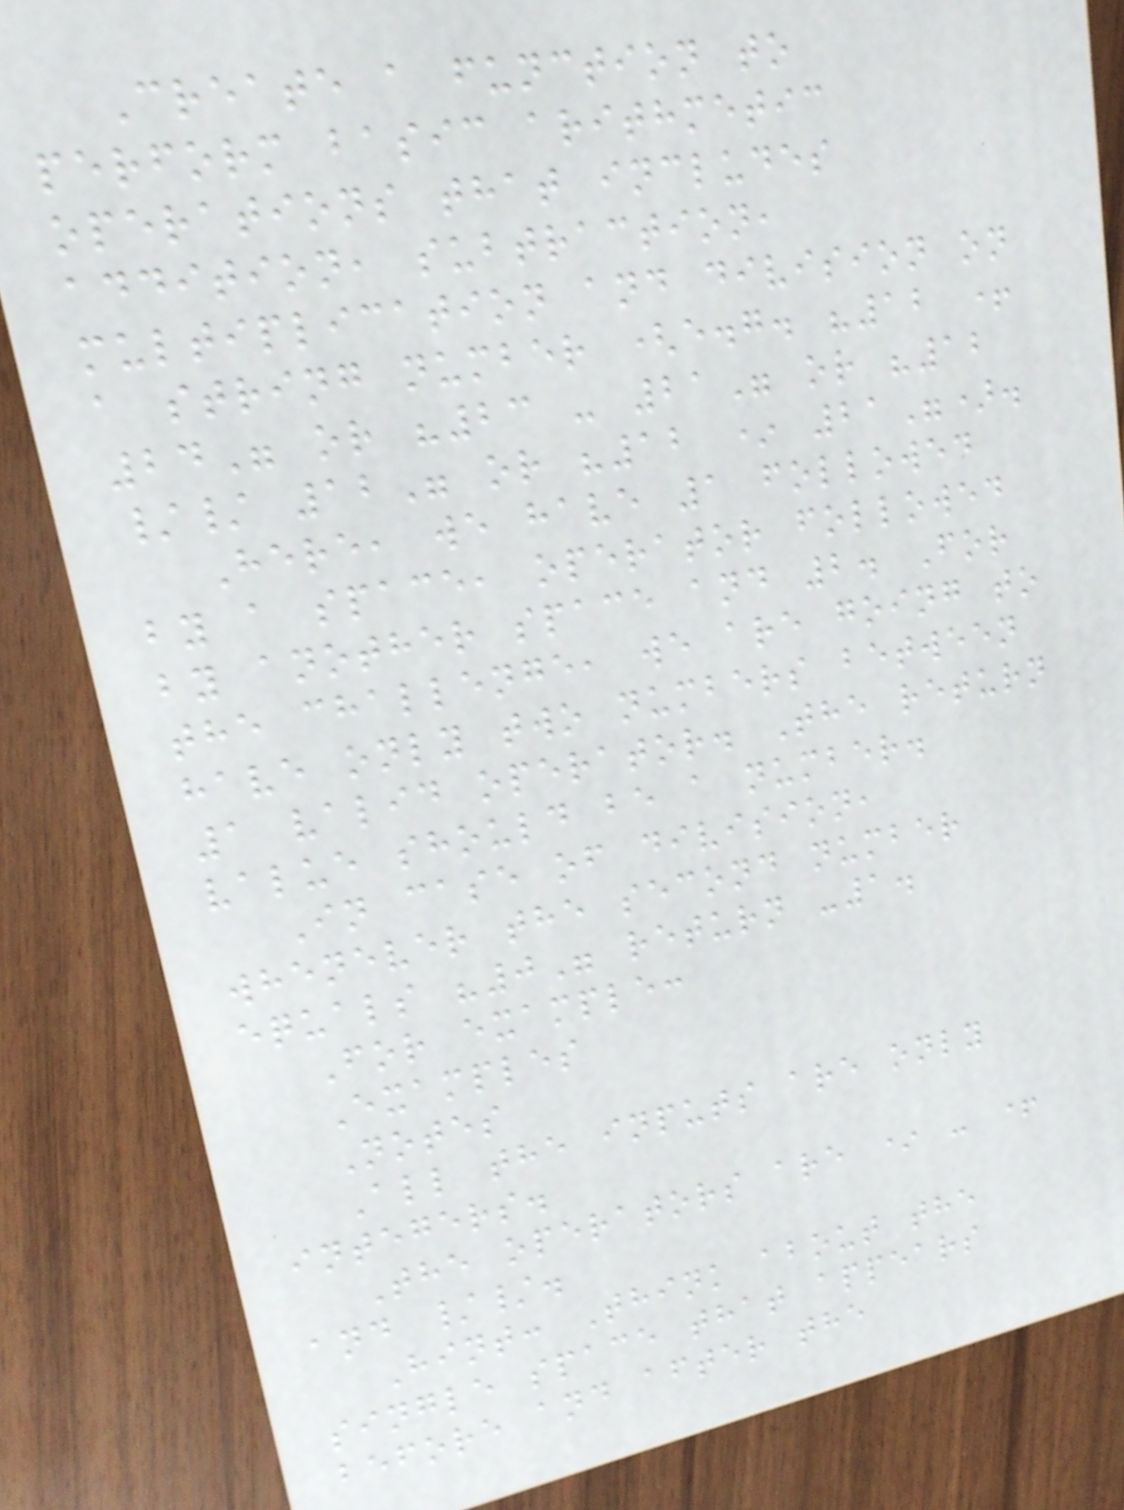Create a function to
perform basic arithmetic
operations that includes
addition, subtraction,
multiplication and division on
a string number (e.g. "12 +
24" or "23 - 21" or "12
// 12" or "12 * 21").
Here, we have 1 followed
by a space, operator followed
by another space and 2. For
the challenge, we are going to
have only two numbers between
1 valid operator. The return
value should be a number.
In case of division,
whenever the second number
equals "0" return -1.
For example:
Examples
Notes
All the inputs are only
integers.
The operators are * - +
and //.
Hint: Think about the
single space that appears
before and after the
